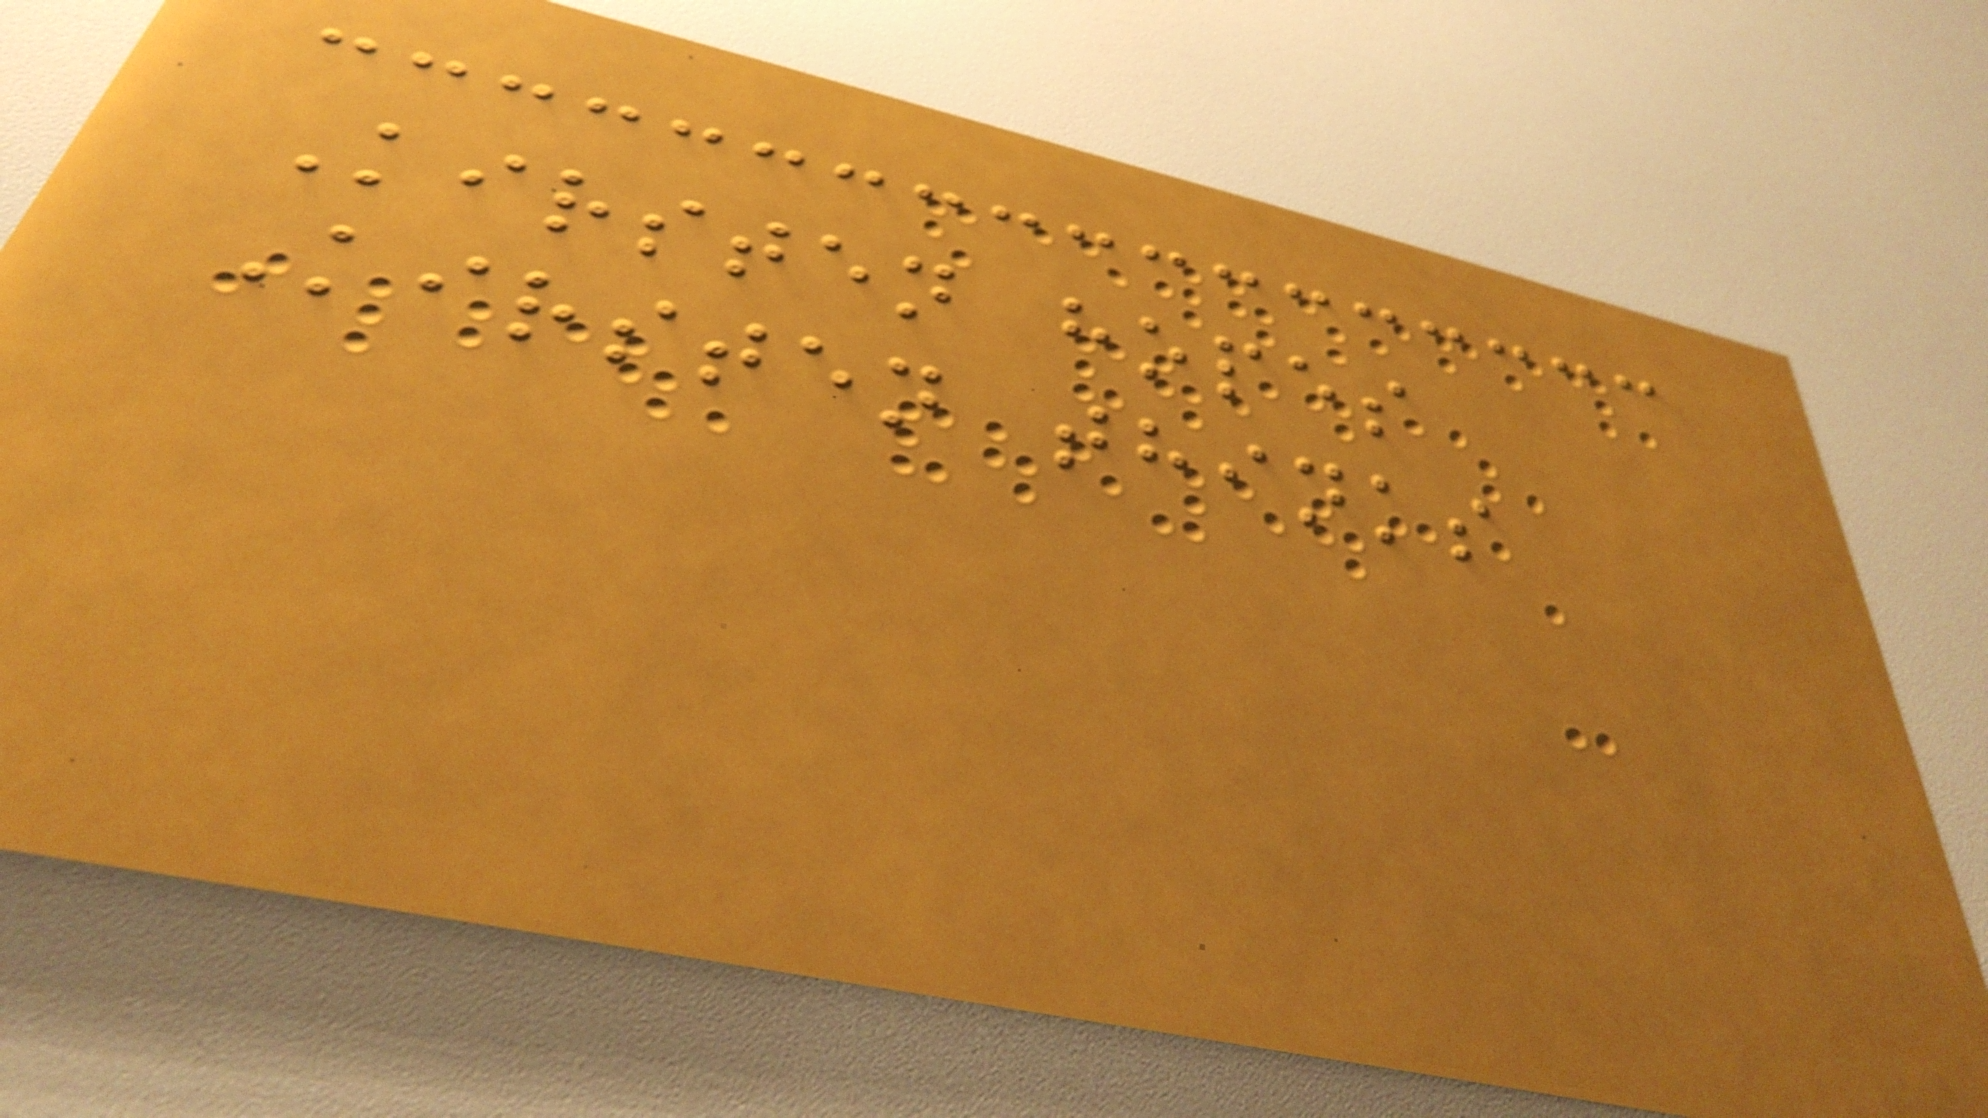Kirsten hopes
Kirsten thinks
